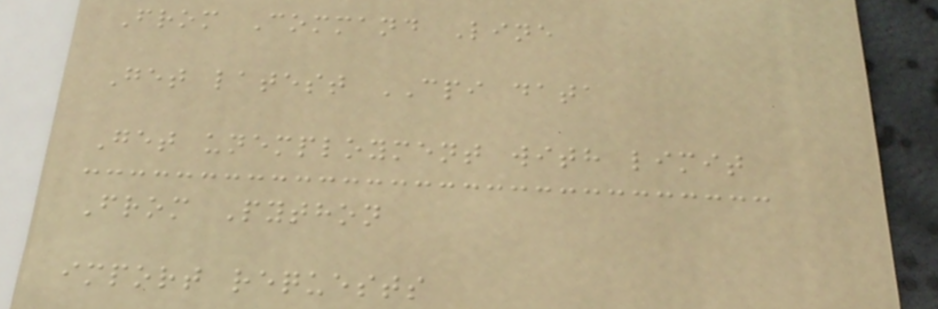From Command Line
Get latest CPI data
Get unemployment with limit
From Python
import requests
